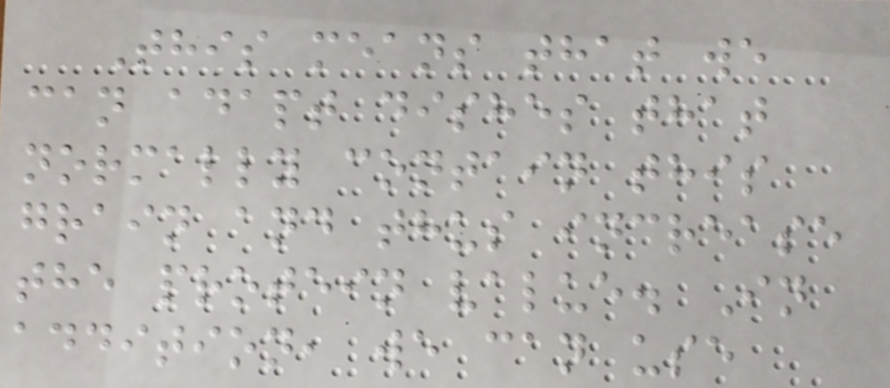This means that we
can adapt dishes that
normally contain this
grain and thus increase
the protein value. In
addition, we can use
